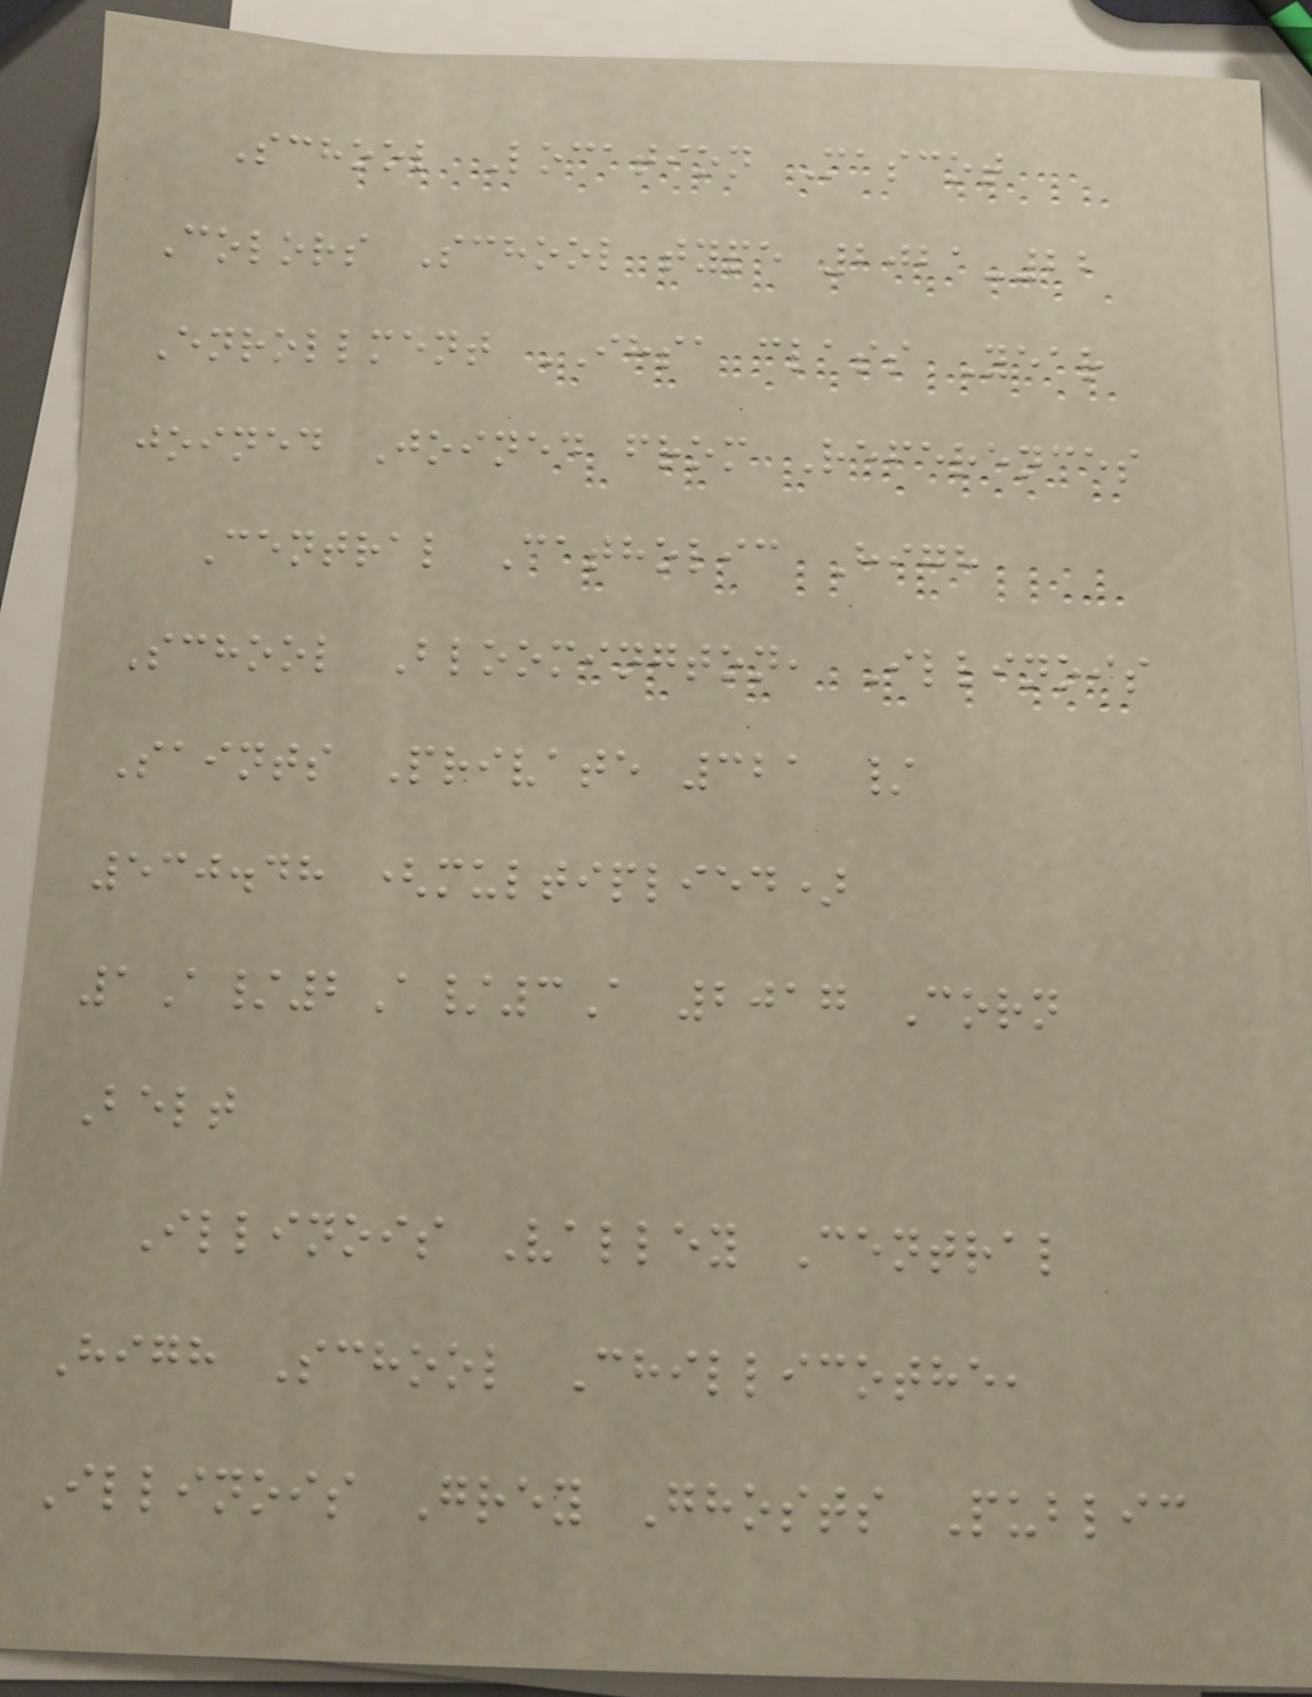School Location Mascot
Colors School type 2021-22
Enrollment IHSA class Year
joined Joined from References
Central Catholic High
School Bloomington, Illinois
Saints Private 321 /
530.48 (multiplied)
1A/2A/3A 2017 Corn
Belt
Illinois Valley Central
High School Chillicothe,
Illinois Grey Ghosts Public
